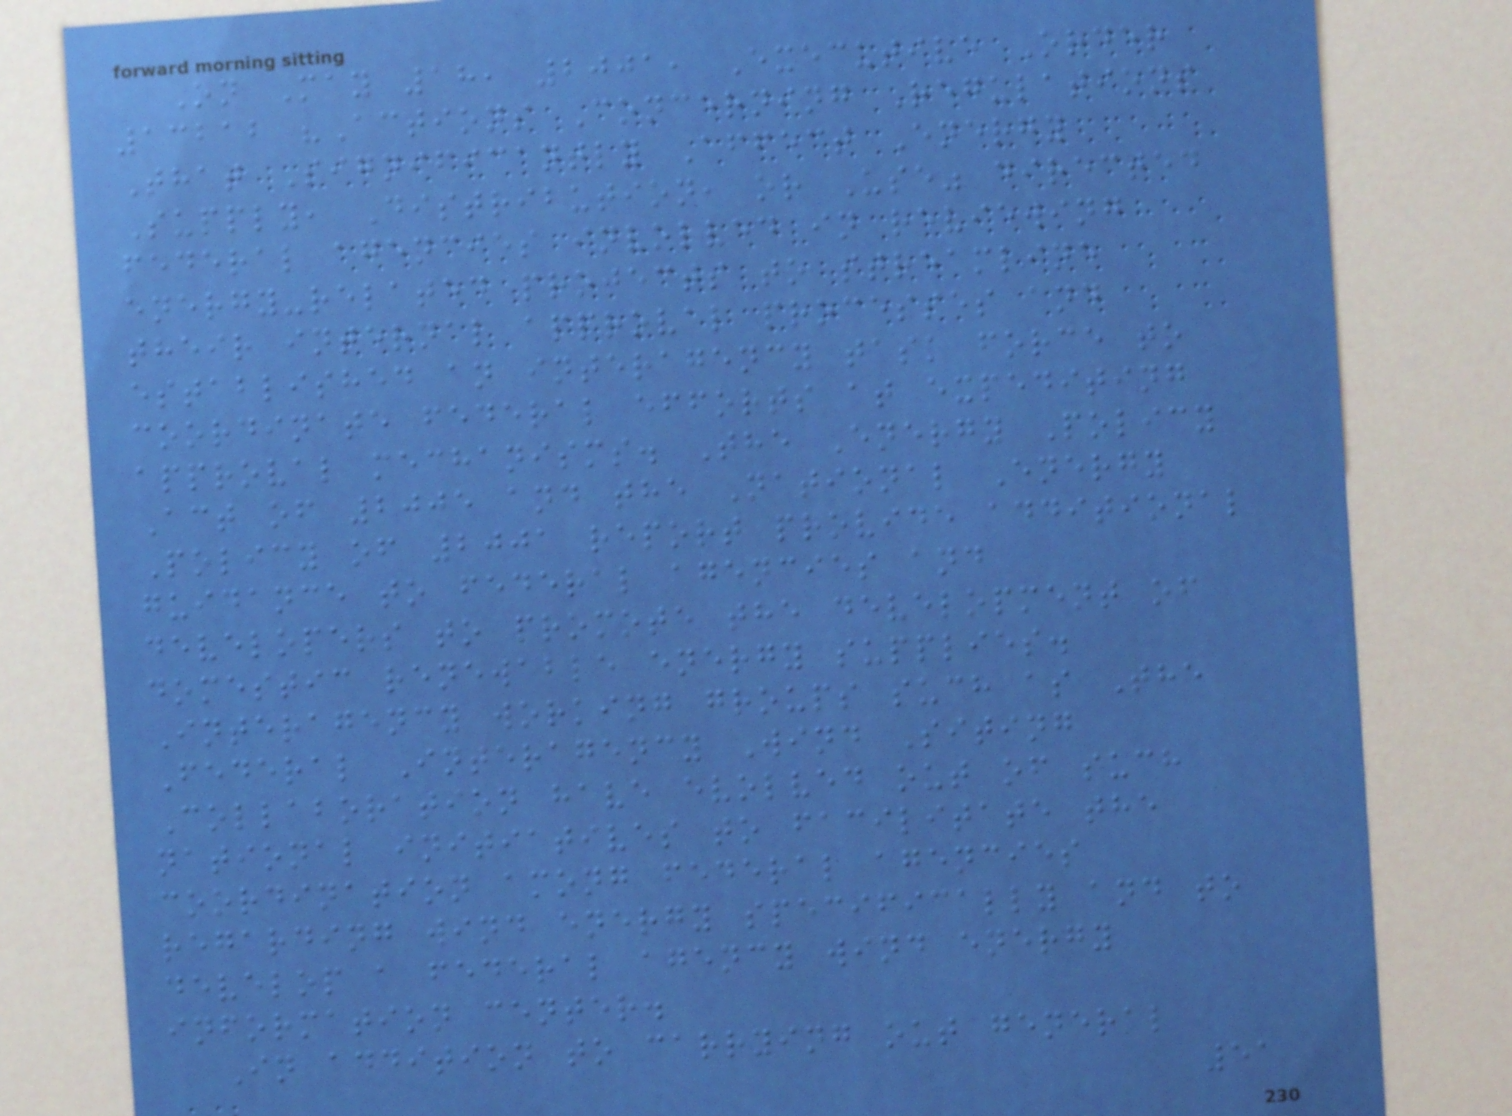On May 18, 2001, Executive Order
13212 "Actions Concerning Regulations
That Significantly Affect Energy
Supply, Distribution, or Use" directed
federal agencies involved in reviewing
energy-related projects to streamline
their internal approval processes and
established an interagency task force to
coordinate federal efforts at expediting
approval mechanisms. The Energy Policy
Act of 2005 and the National Energy
Policy of 2001 report provide additional
guidance to federal agencies and
developers to promote the development of
domestic renewable energy supplies.
Interagency working groups such as The
Federal Interagency Wind Siting
Collaboration have evolved out of such
national initiatives to facilitate the
coordination among federal agencies
regarding wind energy specifically and to
develop a federal agency wind energy
information center.
In addition to carrying out general
51
